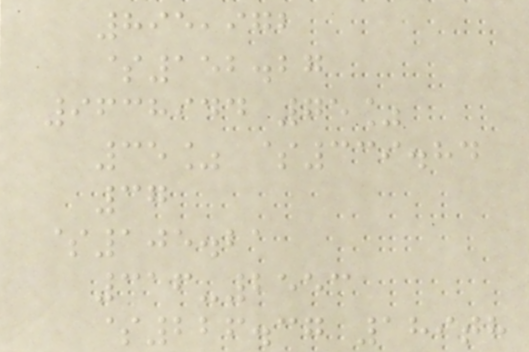895,972
$152.27
9638944 75%
35% $339.84
37
$105.21
316-2553
$226.37 189th
